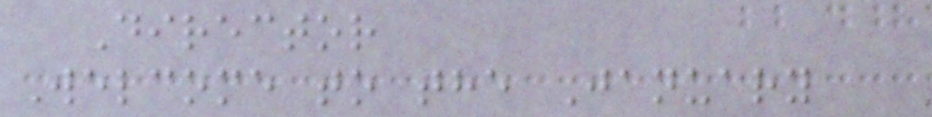Director
Welcome to the January
